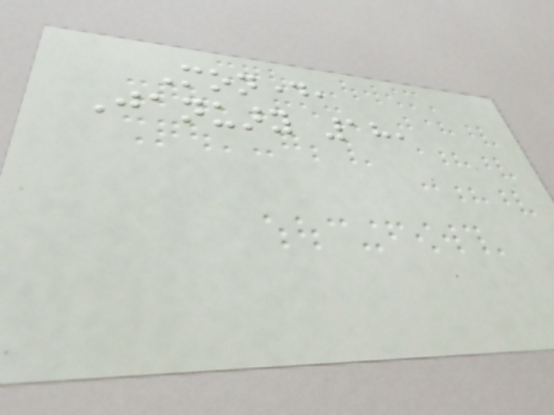Monday,
January 18,
